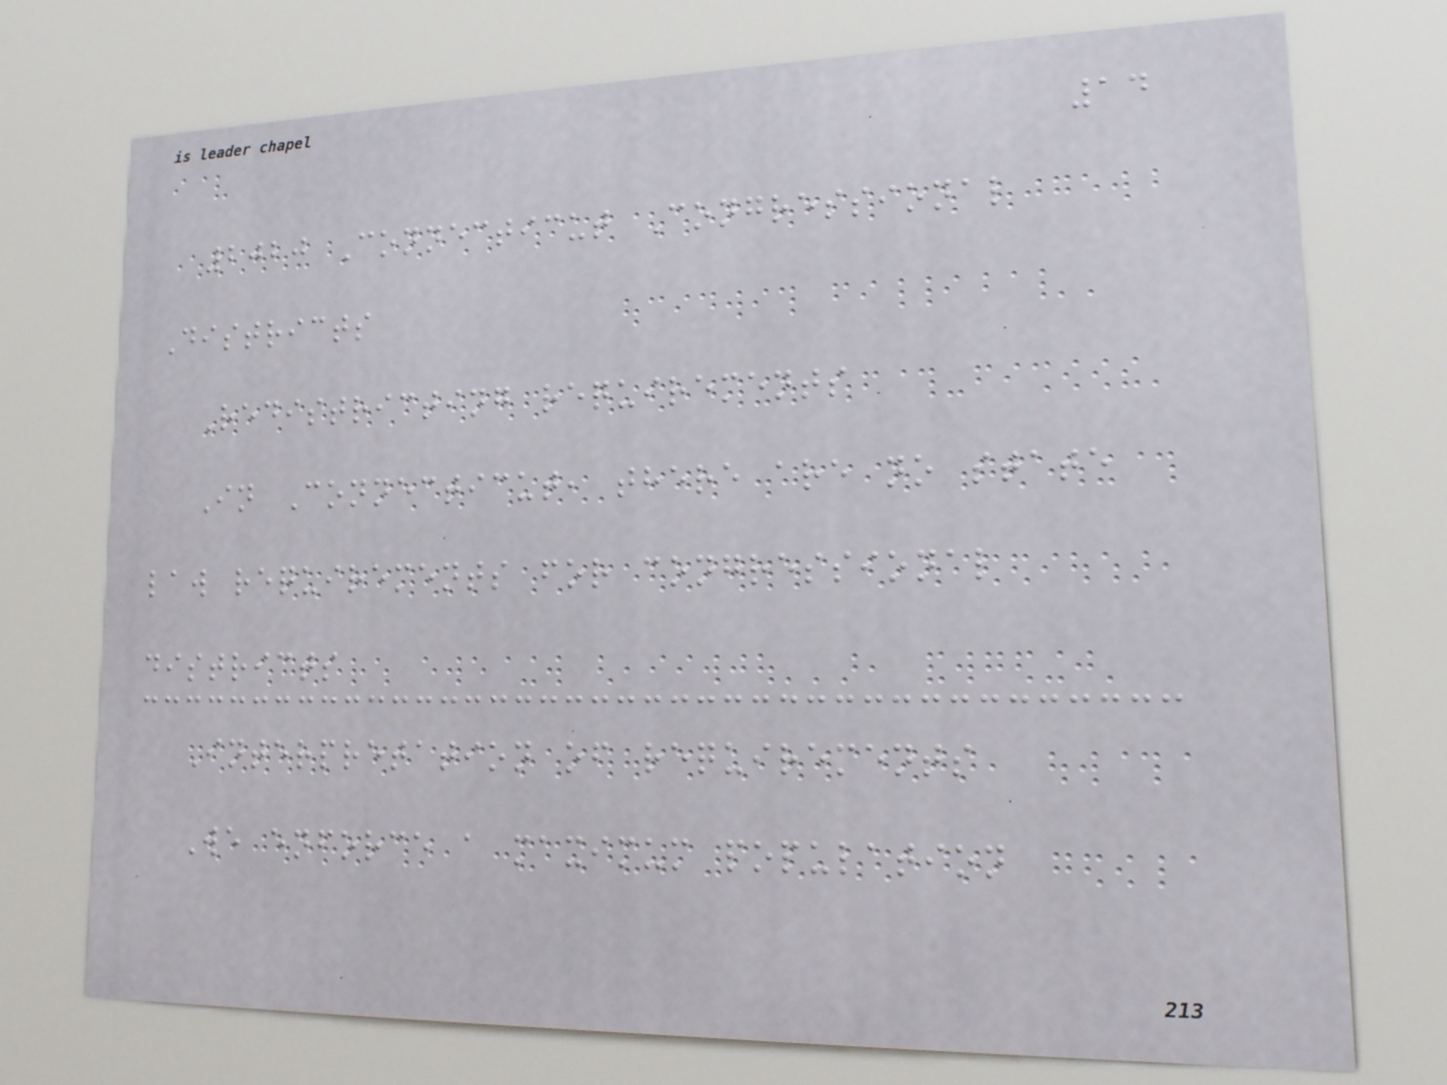14
2020 Connecticut Congressional
Districts
Redistricting requirements
In Connecticut, there are no state
law requirements for congressional
districts
Interpretation of requirements
We enforce a maximum population
